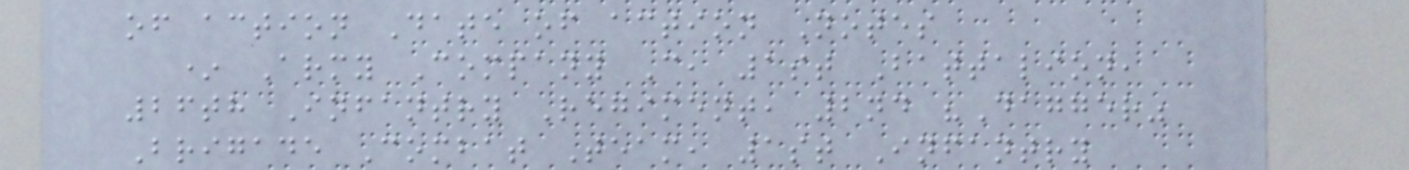of action Date of action Notes
* Army Company C, 1st Battalion,
26th Infantry Regiment, 2nd "Dagger"
Brigade Combat Team, 1st Infantry
